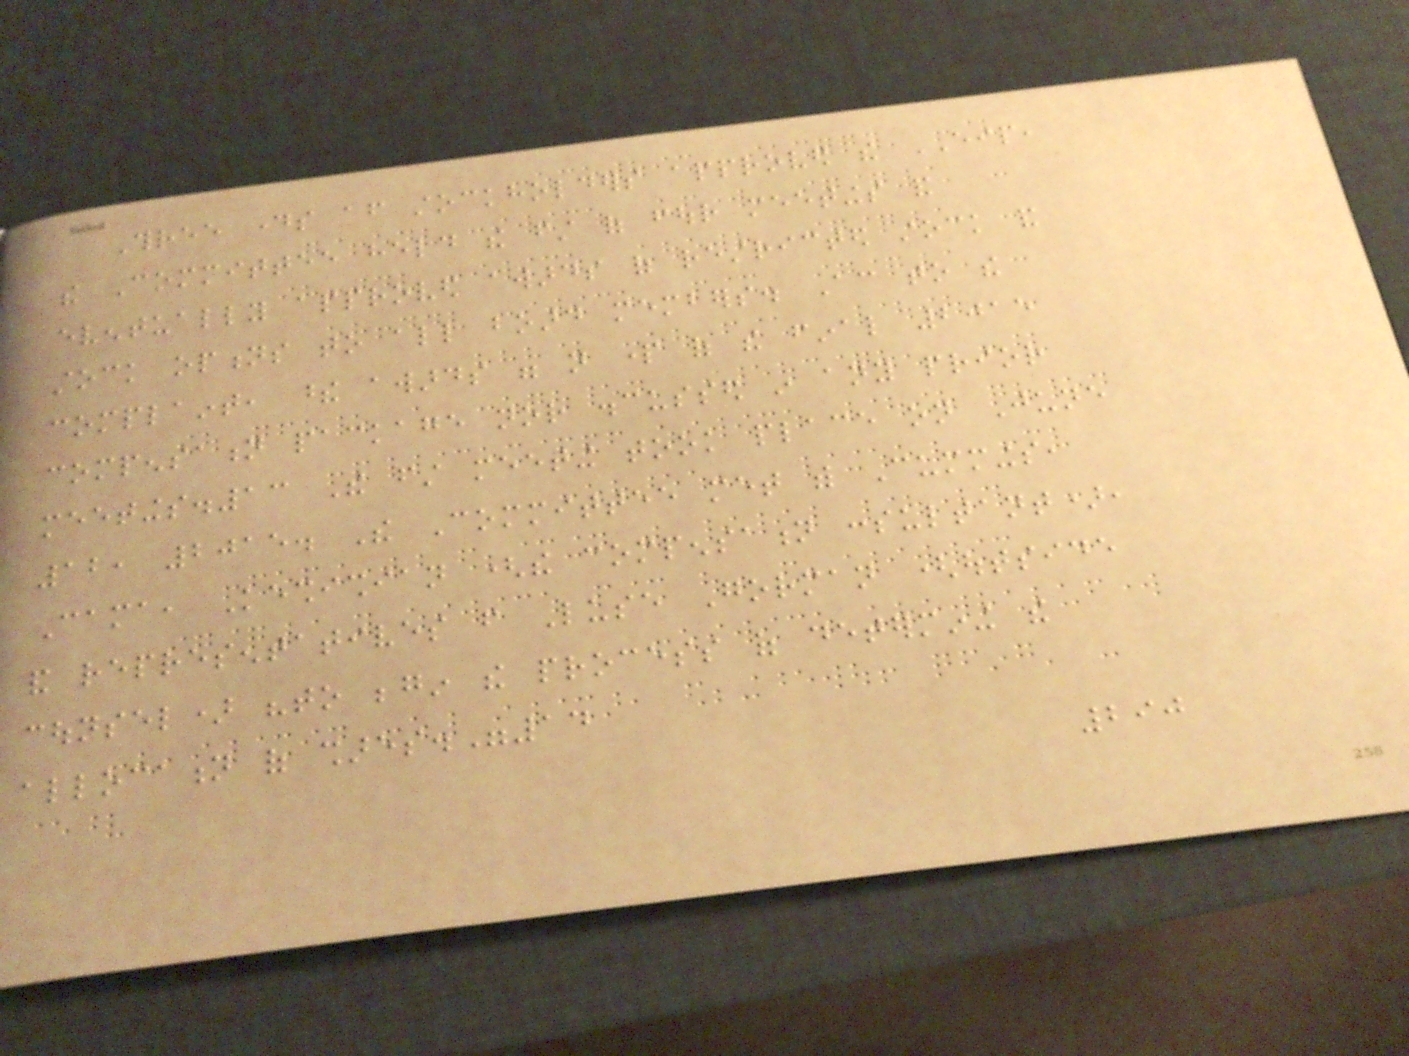Three days after stockholders approved the EIP,
the Committee held the first of four meetings and
eventually approved awards of restricted stock and
stock options to all board members. According to the
complaint, these awards were not part of the final 2015
compensation package nor discussed in any prior
meetings.13 The first meeting took place on June
12, 2015. The Committee met with Cummings,
Cama, Keshishian (the compensation consultant),
and representatives from Luse Gorman (outside
counsel) "to begin the process of determining the
allocation of shares."14
290
